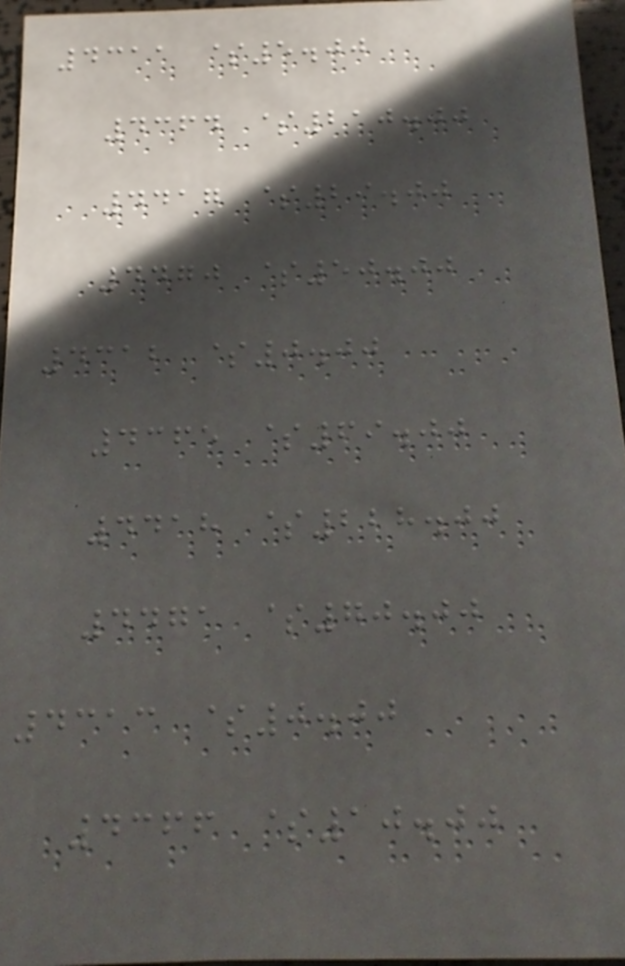4311 $5.00
4364 $210.00
4417 $29.00
4470 $50.00
4312 $0.00
4365 $69.00
4418 $228.00
4471 $70.00
4313 $0.00
4366 $10.00
